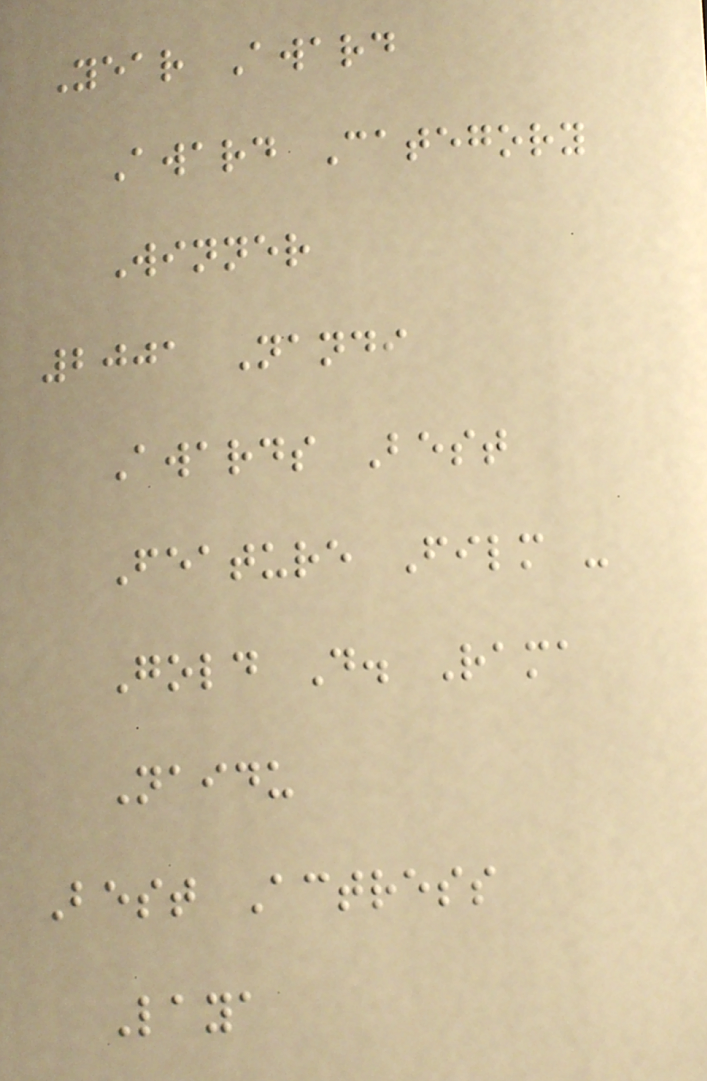Year Award
Award Category
Winner
2001 Nandi
Awards Best
Feature Film -
Gold D. Rama
Naidu
Best Actress
Laya
